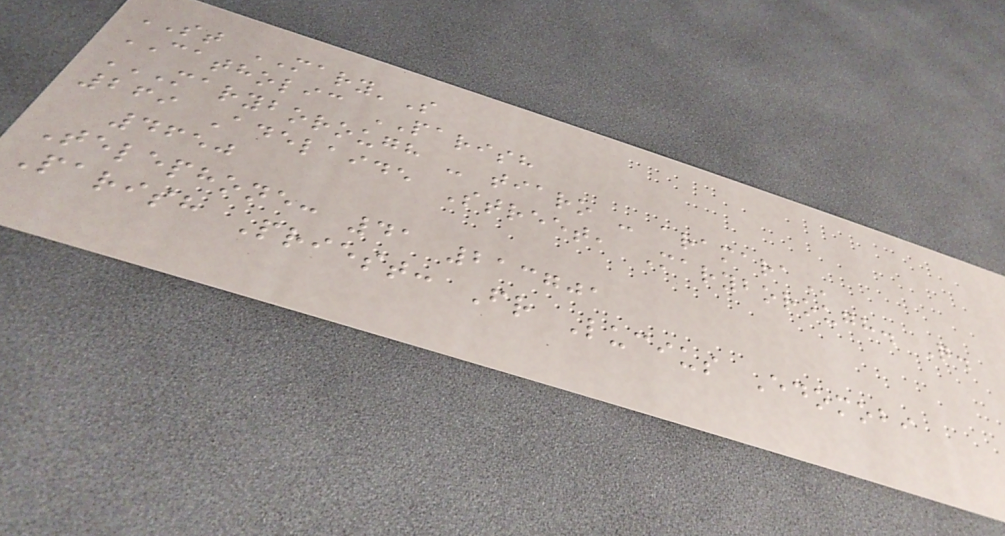ST MARY'S
CATHOLIC PARISH
MARYBOROUGH - TIARO - ARAMARA
269 Adelaide Street, Maryborough. Q.
4650
Telephone: 41 213701
Parish Priest: Fr Lucius Edomobi
